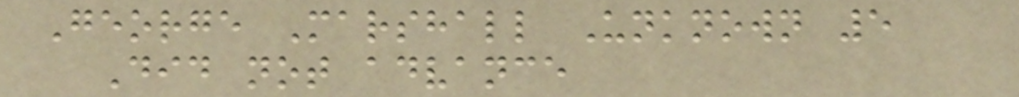George Marshall Unknown 5
Did not advance
